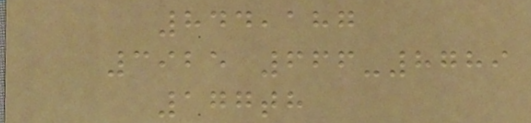844,187
3925 666-8789
177th
